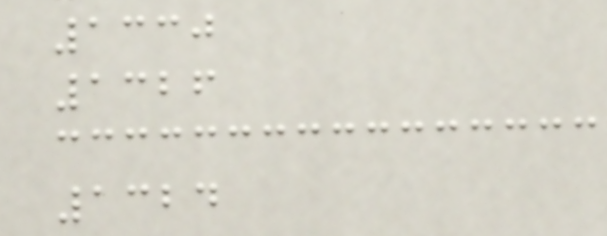1330
1326
1324
